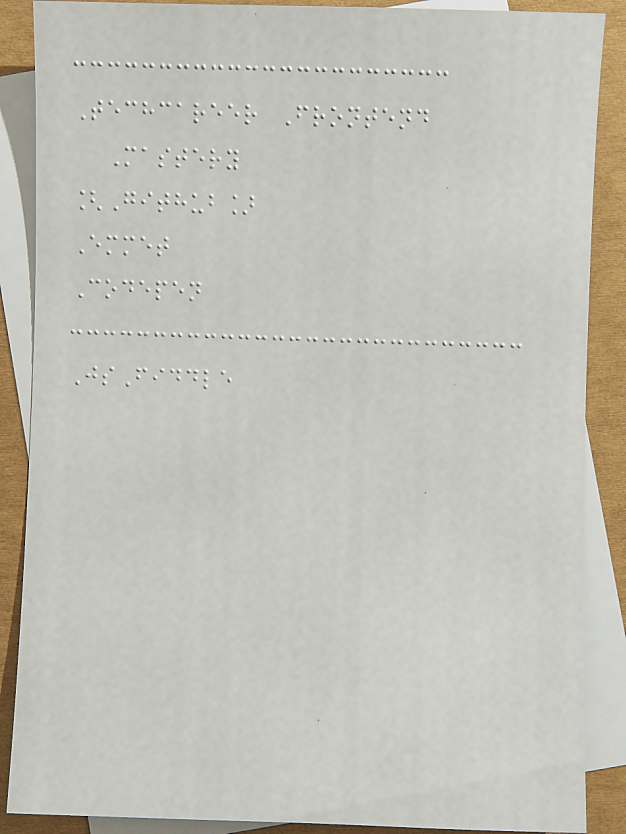Techcareer Frontend
Mastery
[Github]
Emmet
Codepen
JsFiddle
